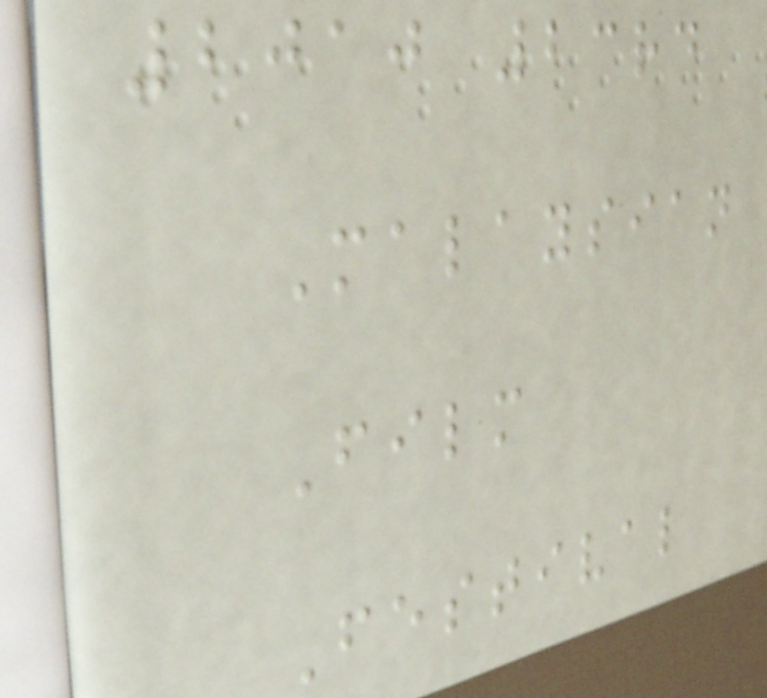2010 23rd
Malaysian
Film
Festival
